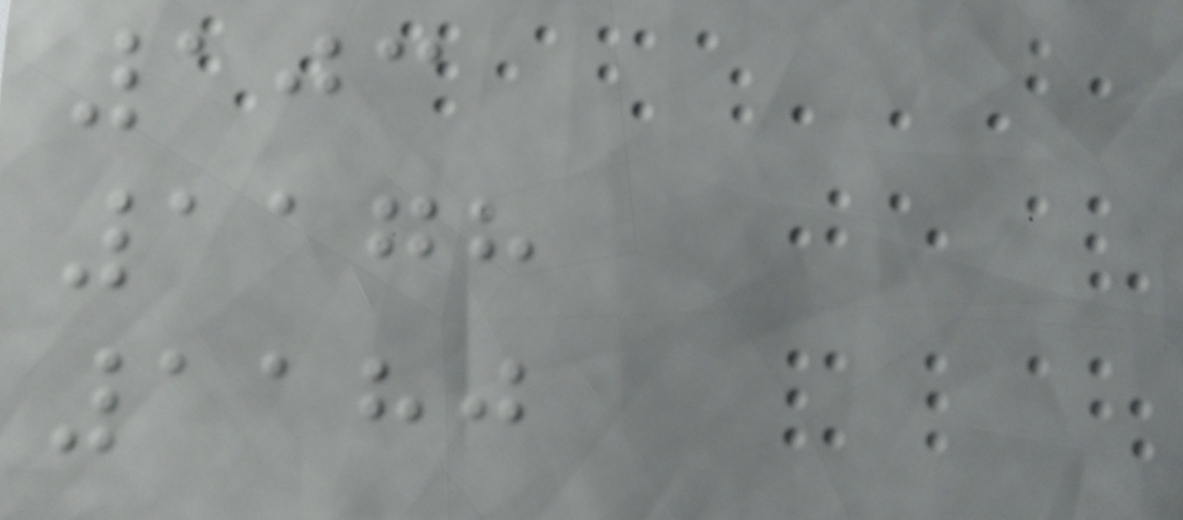103
1178
1180
